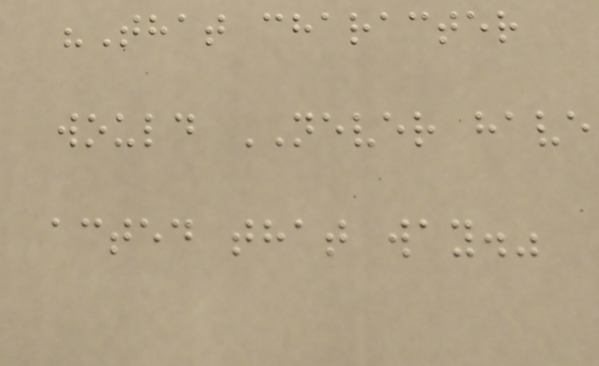"That character
would NEVER have
acted that way."
